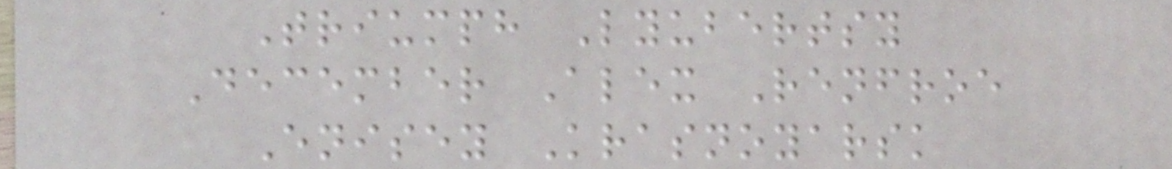Triumph Lyubertsy
December Alex Renfroe
Enisey Krasnoyarsk
